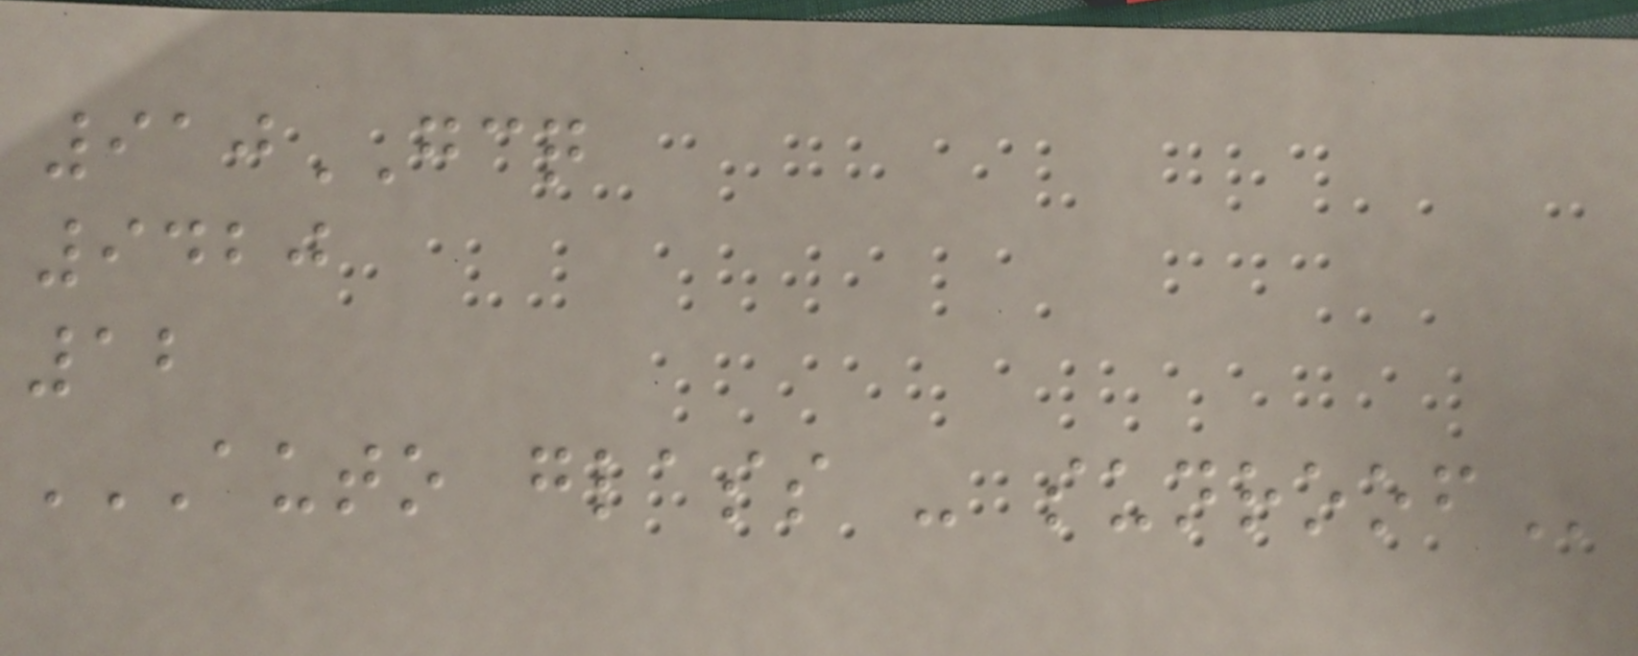910GCQ
9420
12
AUTO GLASS - SUNROOF
